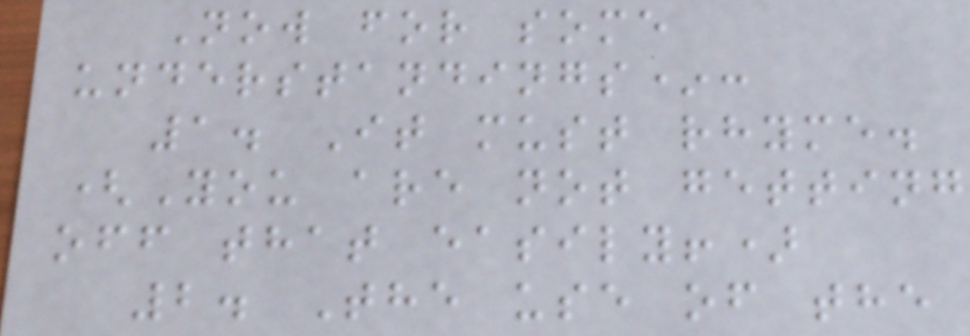Now for some
understandings*:
1. It must rhyme.
(You are not getting
off that easily!)
2. The use of the
